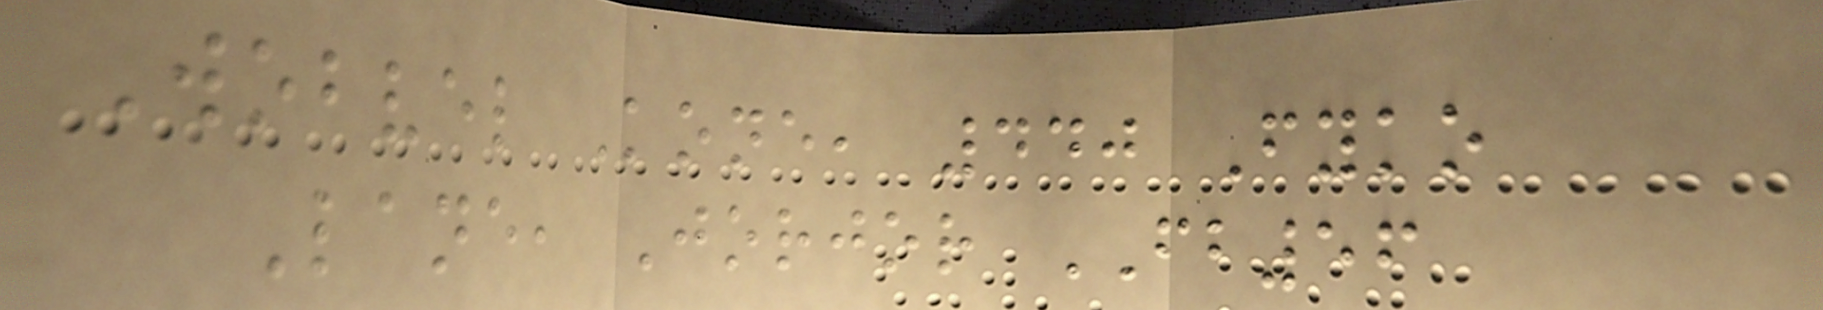Wobvel Kone, 440 Fyko
Lane, Jorjor FB56
